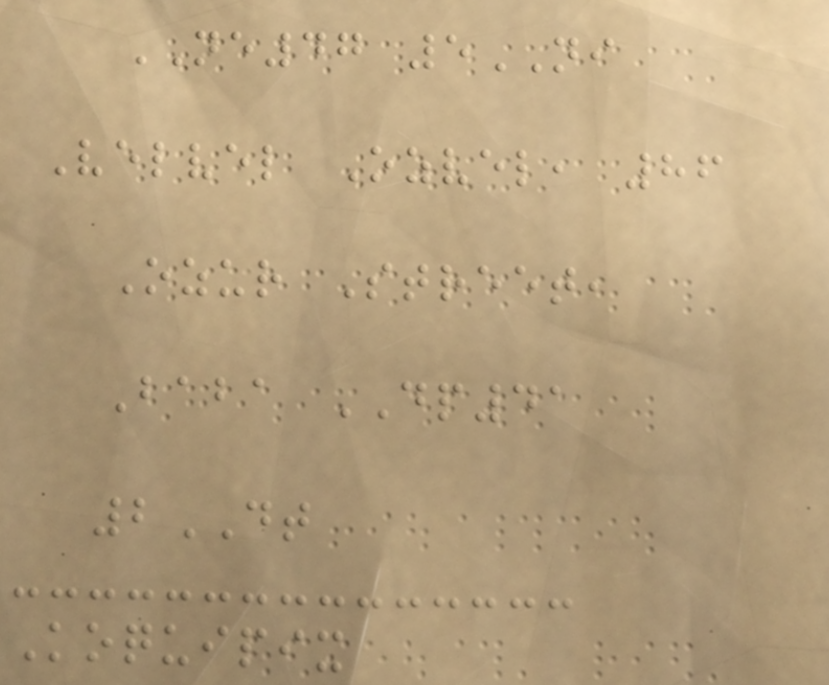NE47 5NI
Velvel Ozvel, 86
Ozur Street,
Baba DP41
2DT
Koquipix
